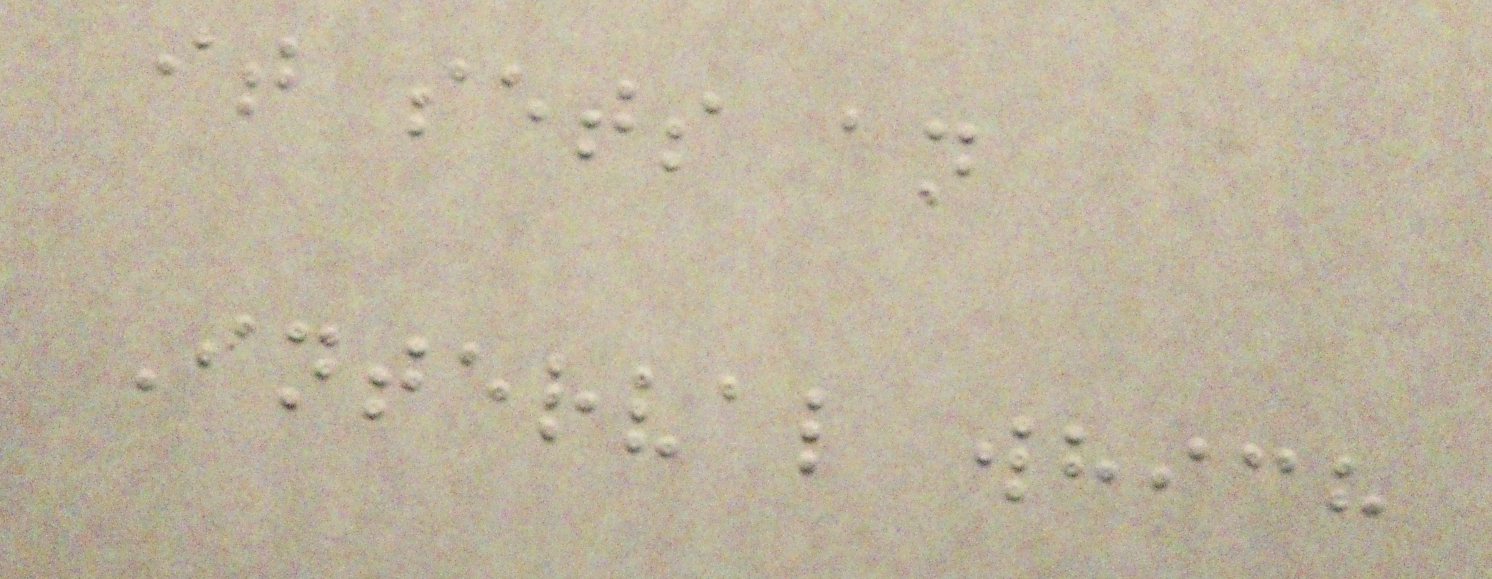it sets an
Interval which
